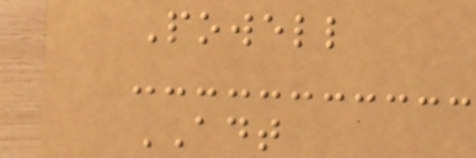Powell
ADT
